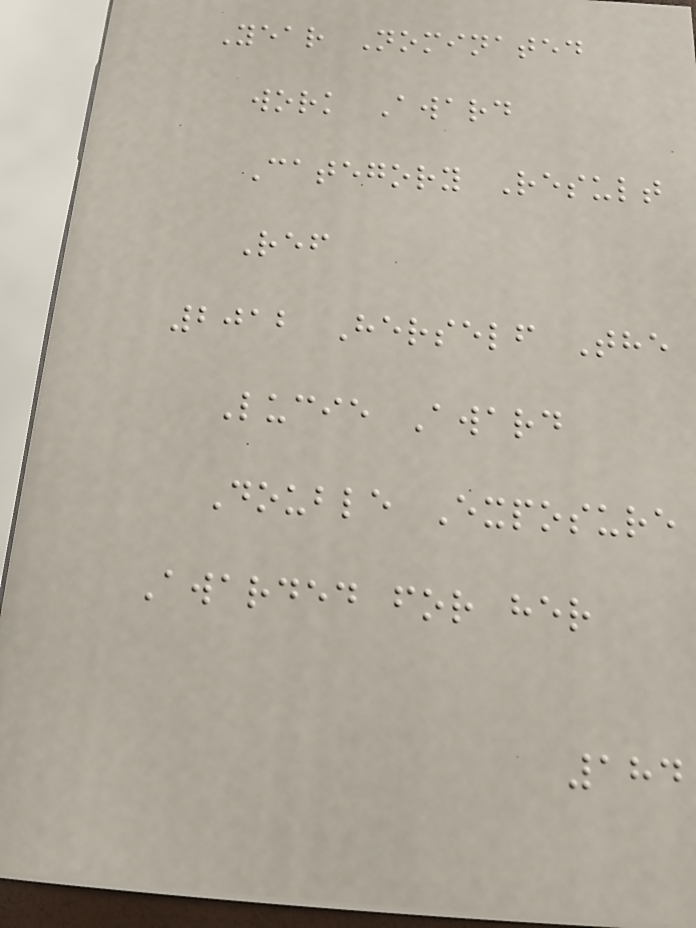Year Nominated
work Award
Category Result
Ref
2012 Herself The
Lucie Award
Double Exposure
Awarded for her
184
